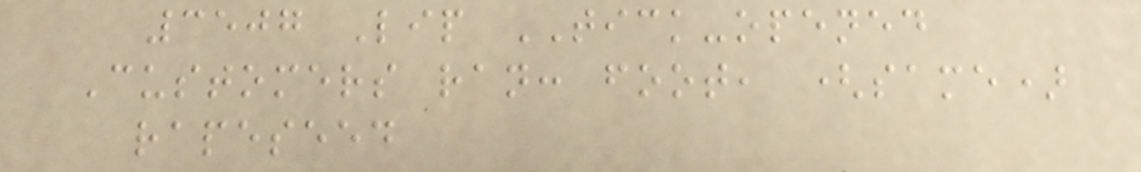3507 Lip TICK-opened
Customers ran: foot, (same)
rapeseed
